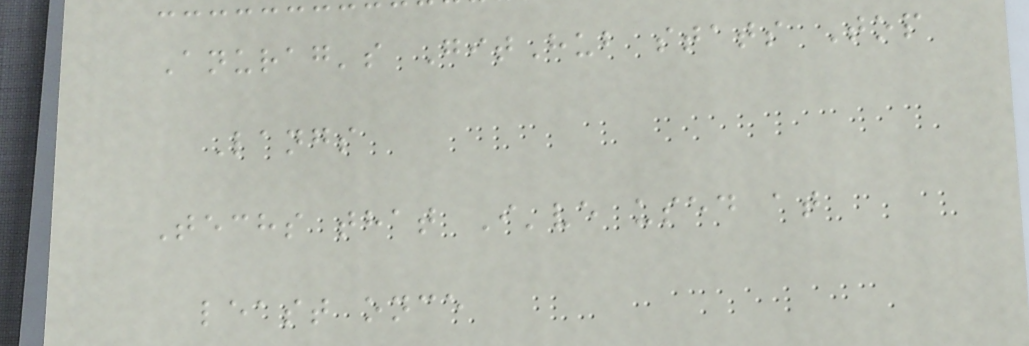Anurag's GitHub stats Top
Langs
Techs that I've used at
least once
